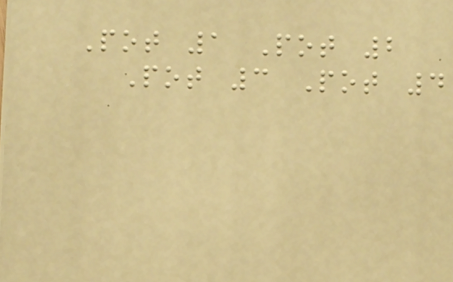Pot 1 Pot 2
Pot 3 Pot 4
